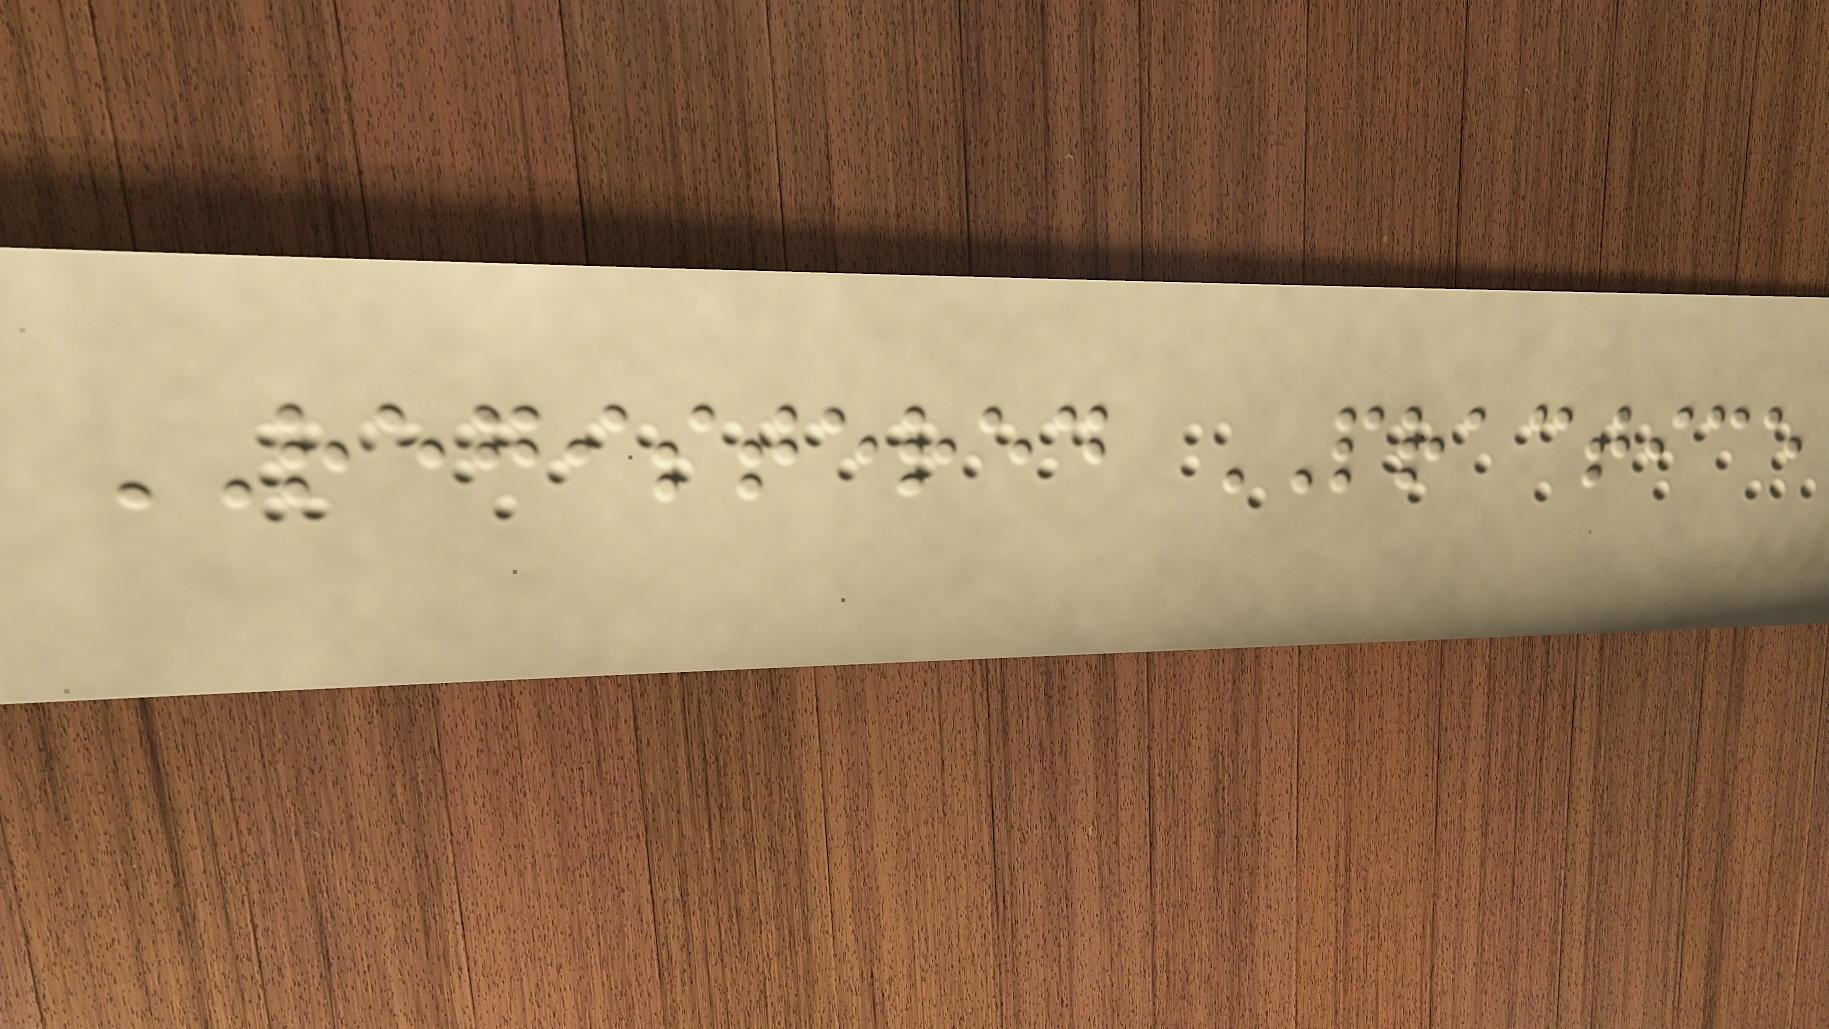REGISTERED PRACTICE
